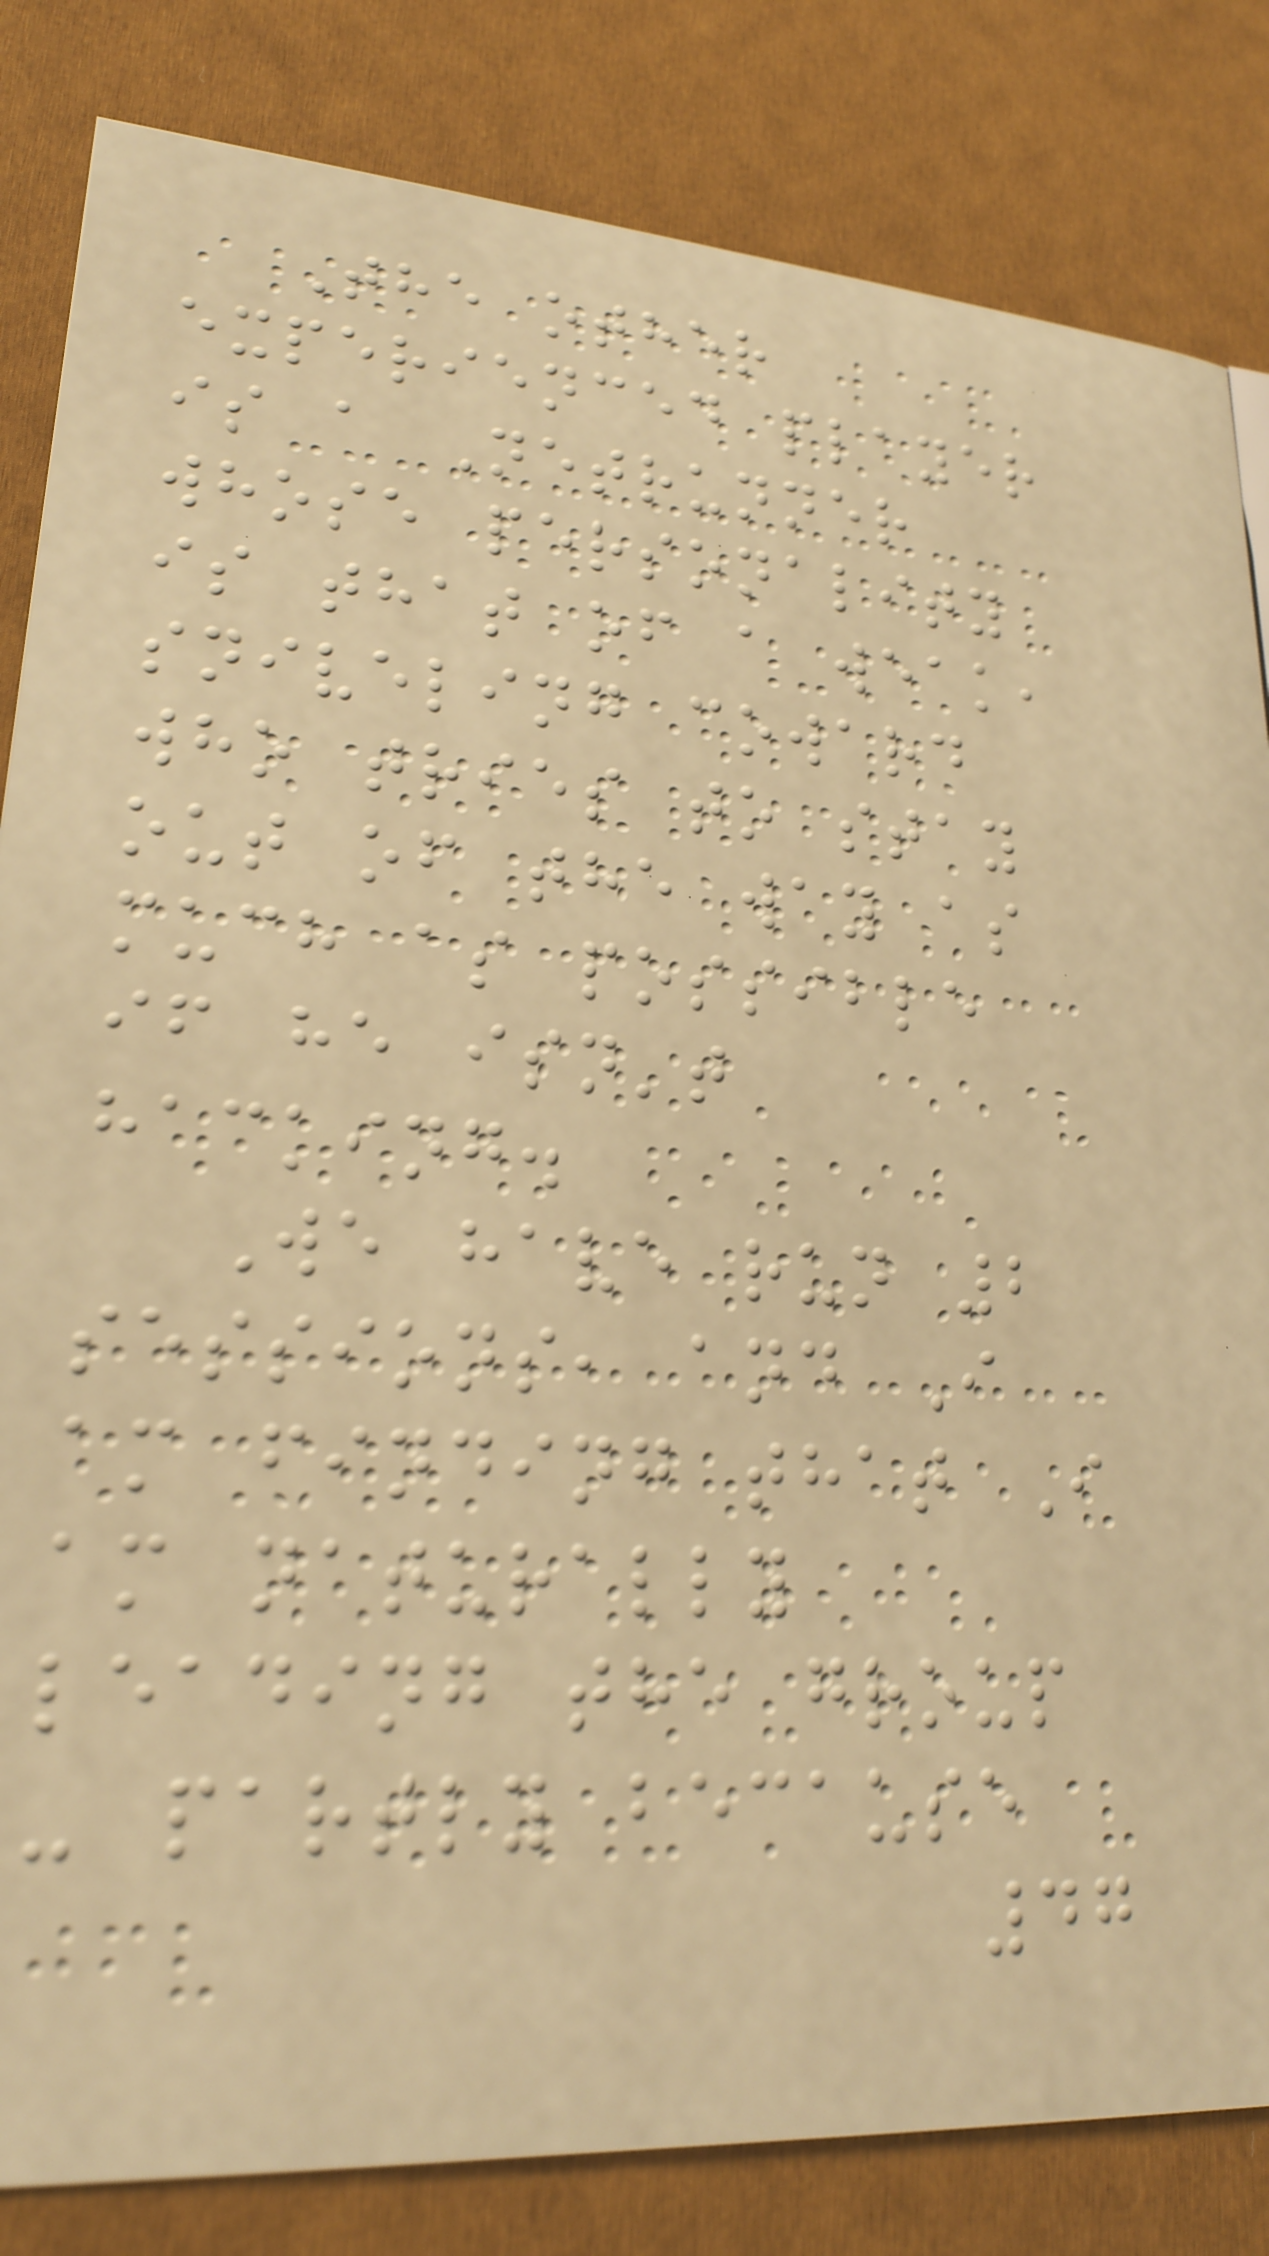The other
experienced player
is a Netrunner
whose personality
is that of a weak,
sniveling coward
who tries to stay
out of the way as
much as possible
if he isn't
hacking.
We have run 2
sessions, and I
am finding that I
am naturally
leading the group
- partly because
47
